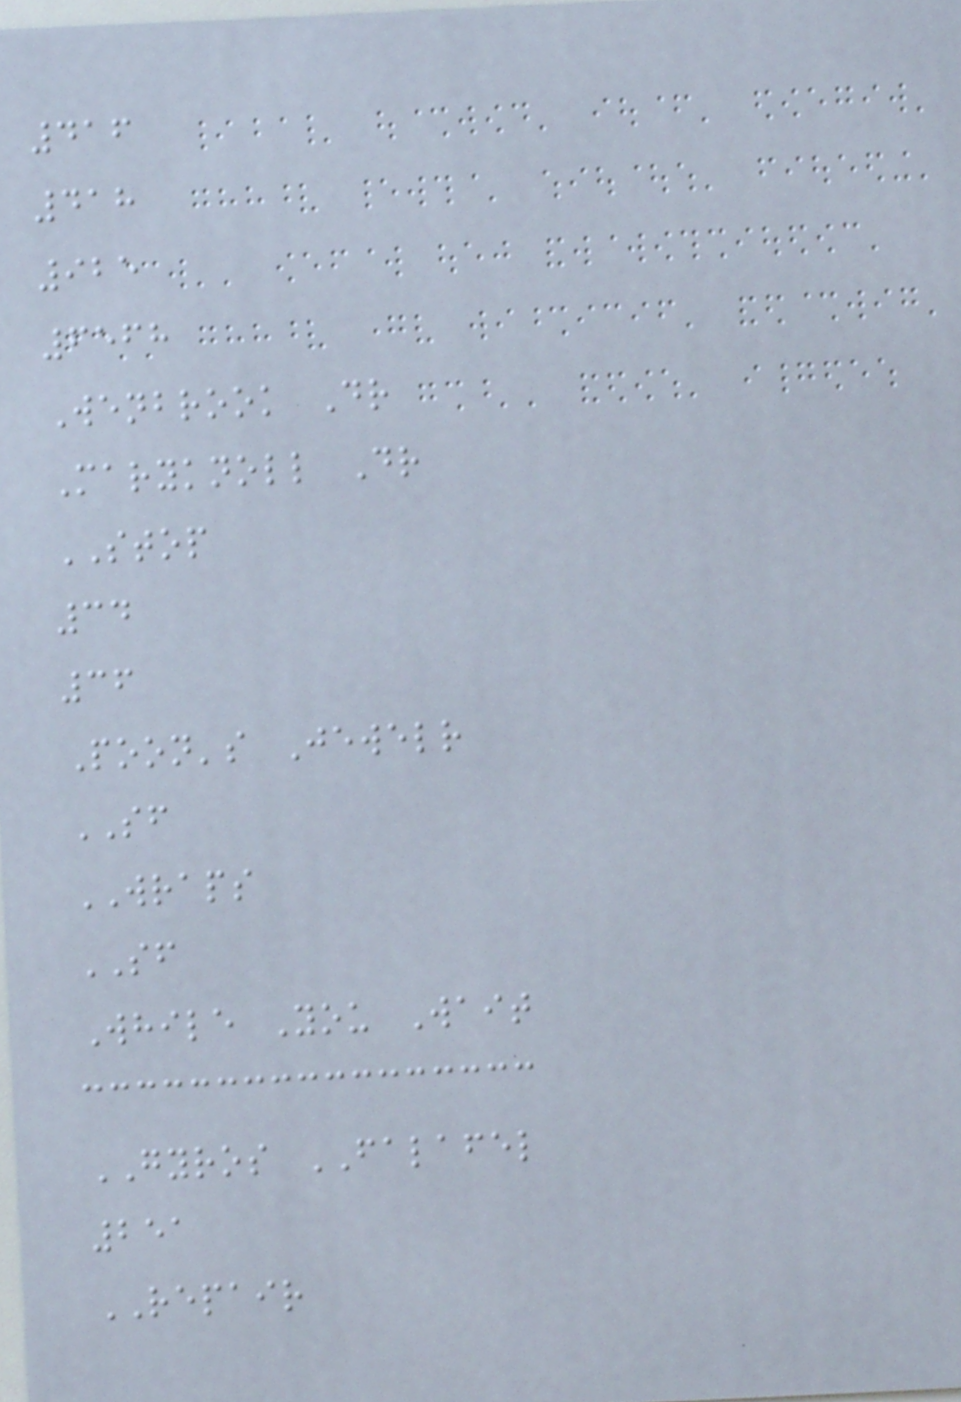416
418
925
6568
Wenbrook Dr
Maryknoll Dr
STOP
34
36
Poon's Jewelr
SF
WRAPS
SF
While You Wait
GYROS FALAFEL
251
REPAIR
